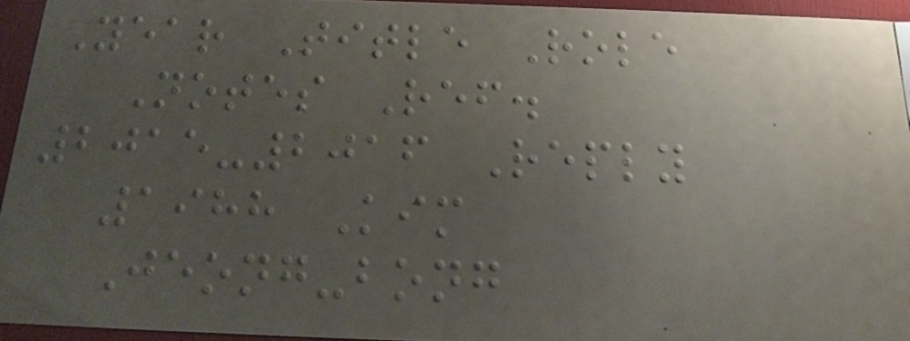Year Title Role
Notes Ref.
2015-2016 Reply
1988 Kim
Jeong-bong
